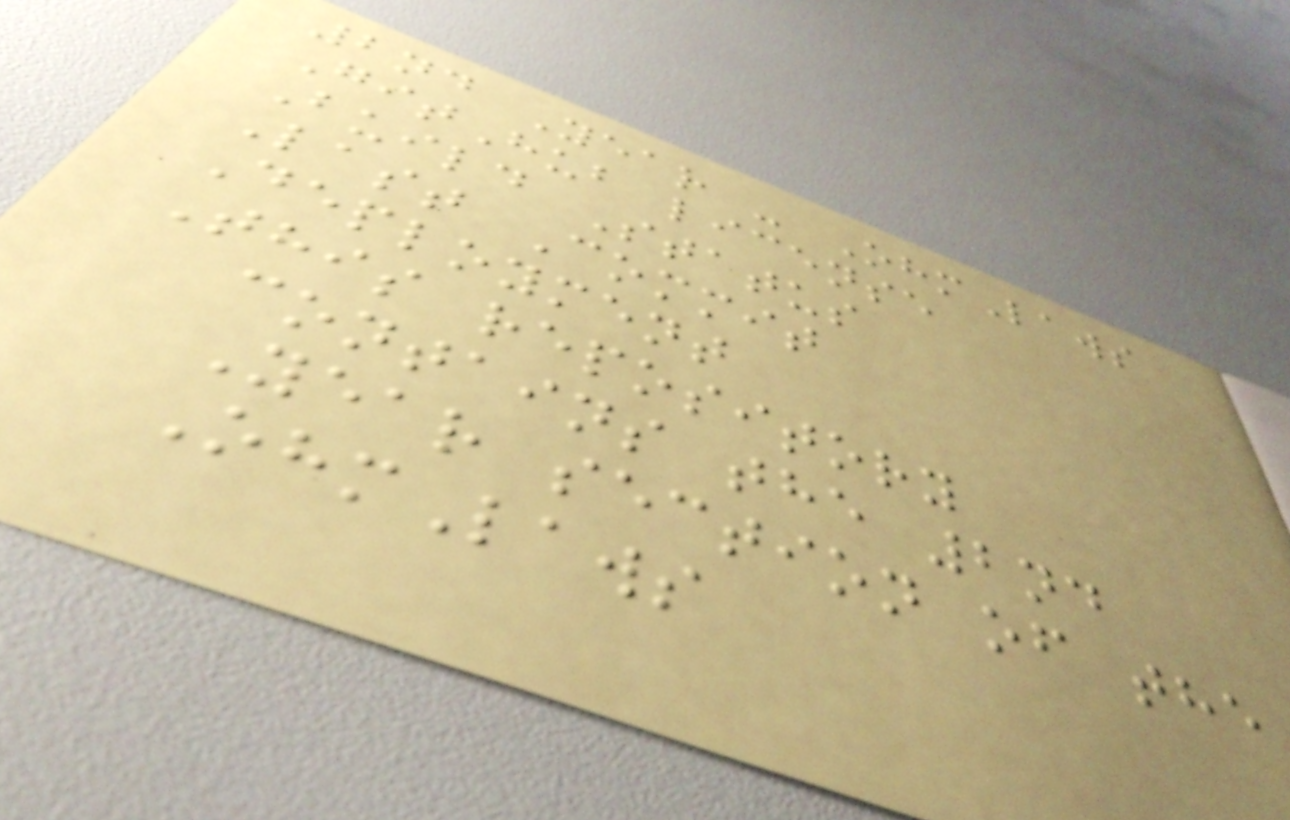2nd Year - OhmLaws
GitHub license
Build Status
Last Commit
Deployment
This repository
contains the 2nd
Year section of the
OhmLaws
